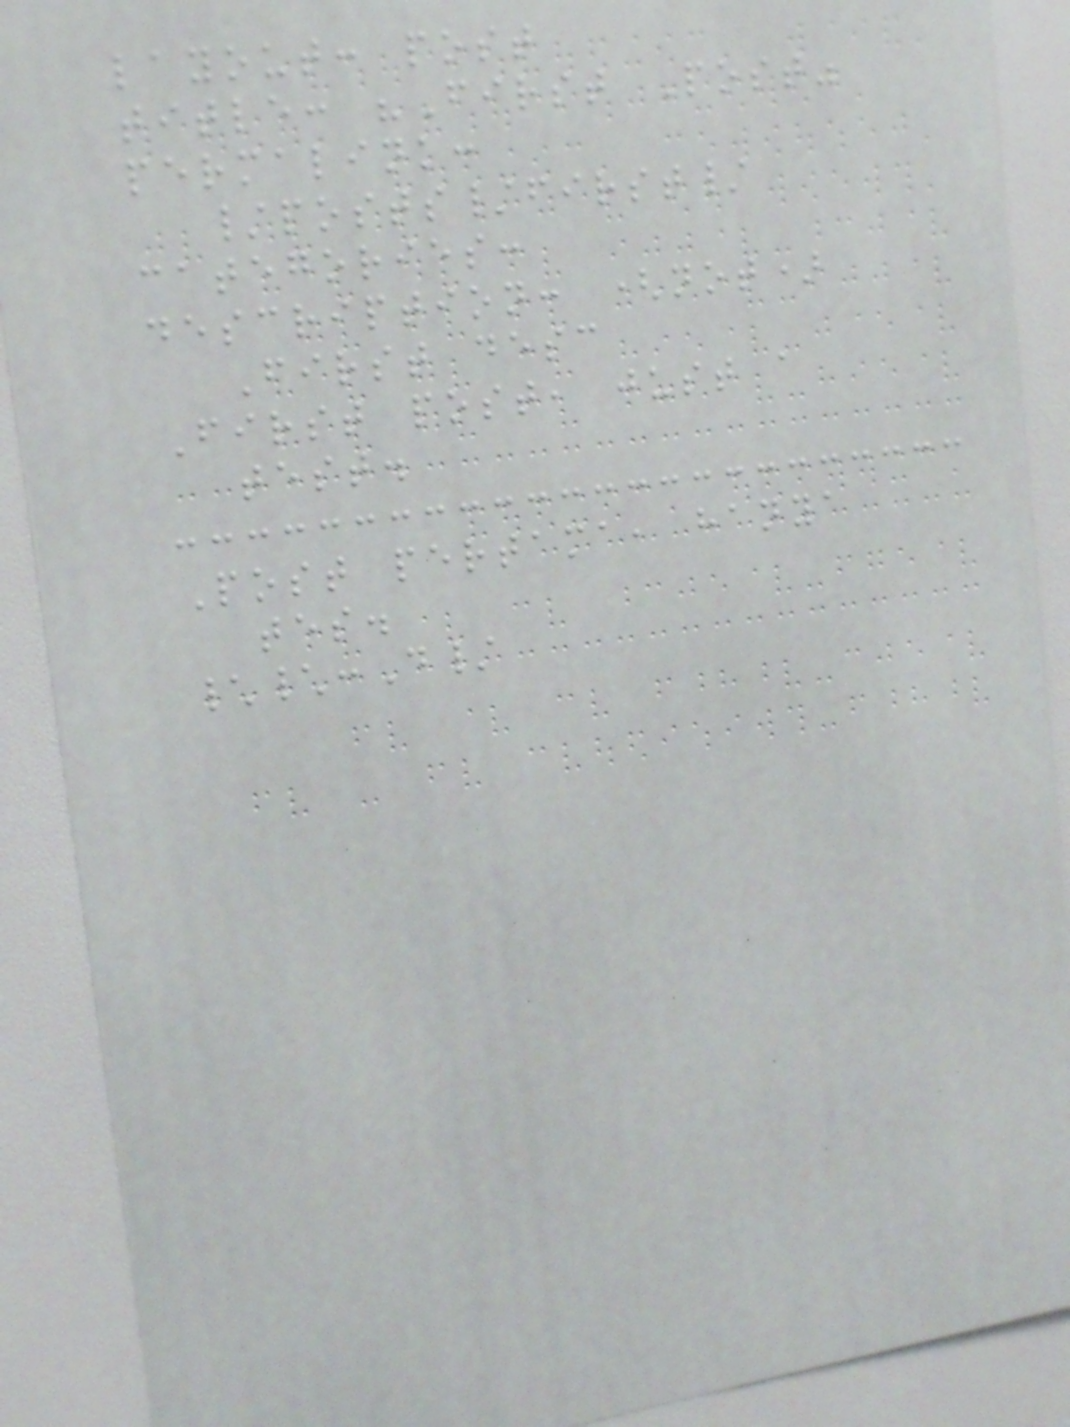layout: post
title: "First Post"
permalink:
/posts/first/
categories:
description: (not)
First desc
First post, just a
test.
Post pertama, hanya
tes.
\\:D/
